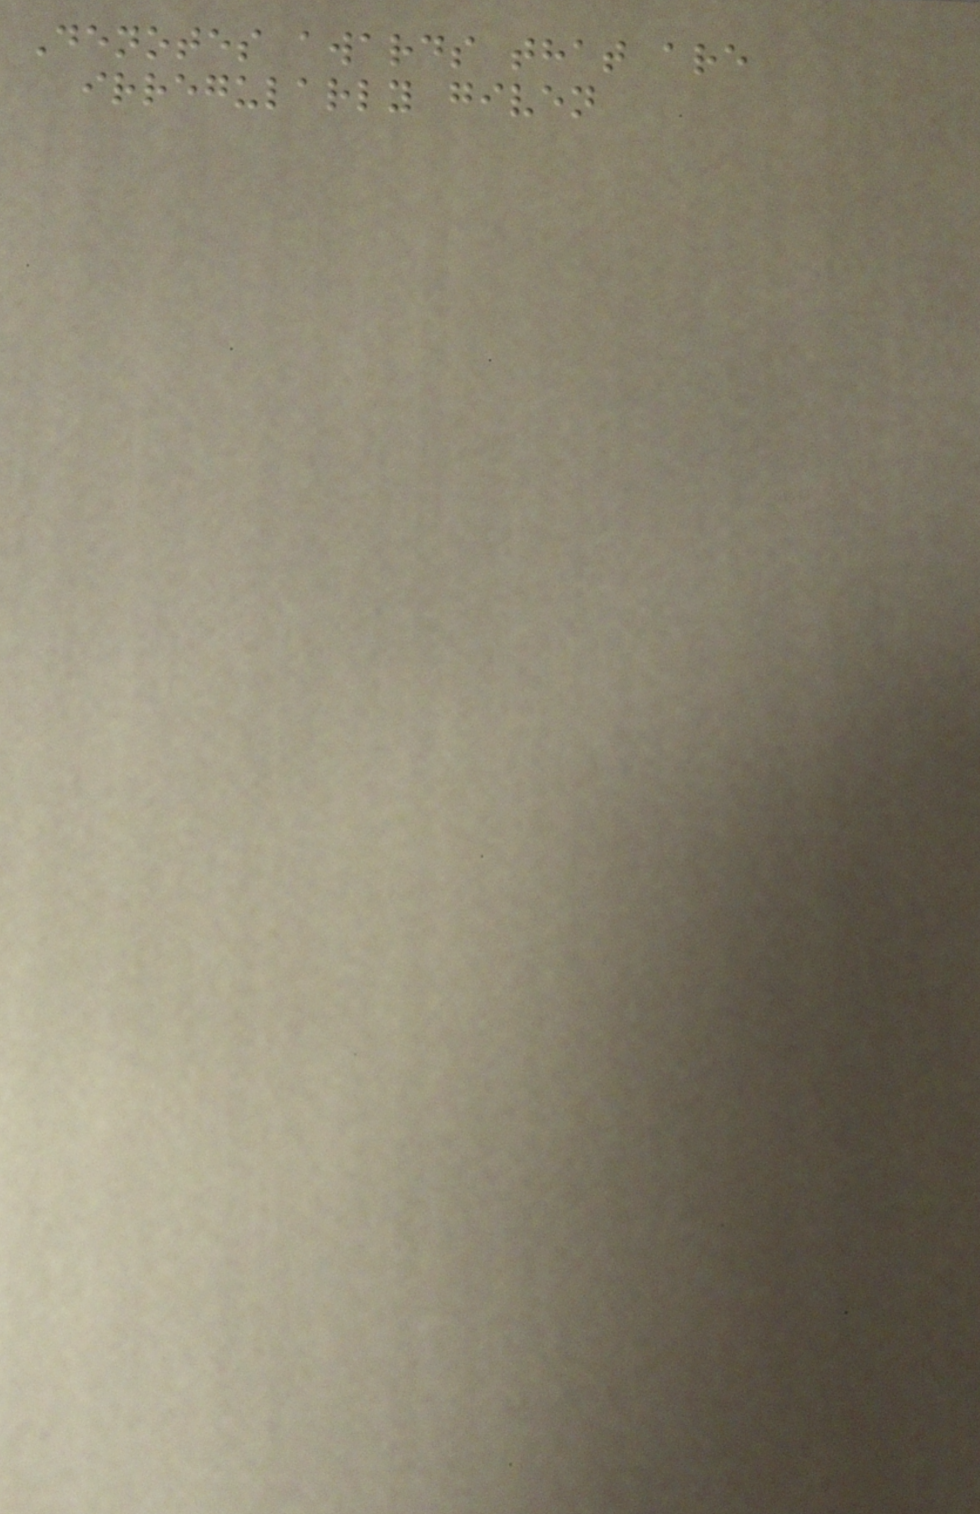Denotes awards that are
irregularly given
